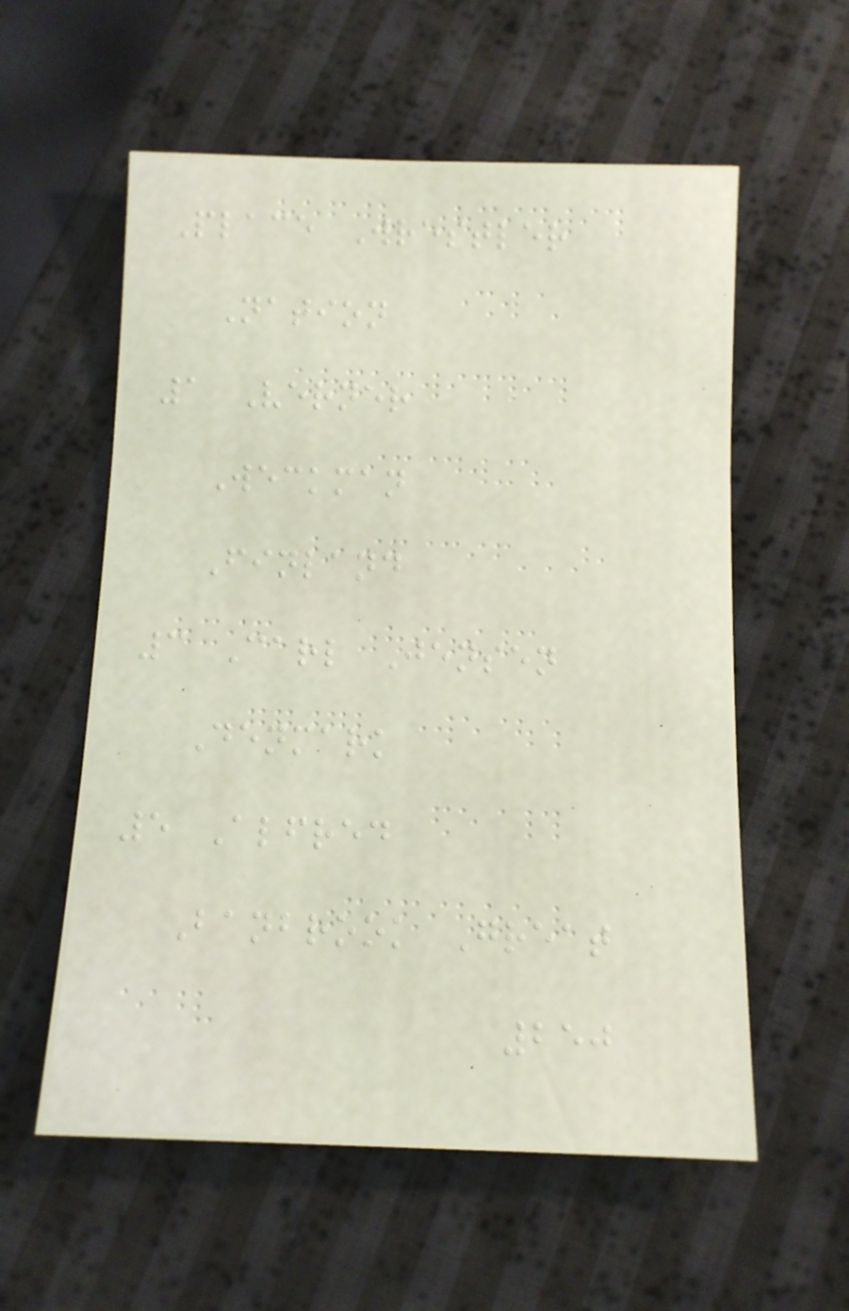Place Wrestler
Nation
1 Verner
Weckman
Finland
3 Carl Jensen
Denmark
5 Alfred
Banbrook Great
250
